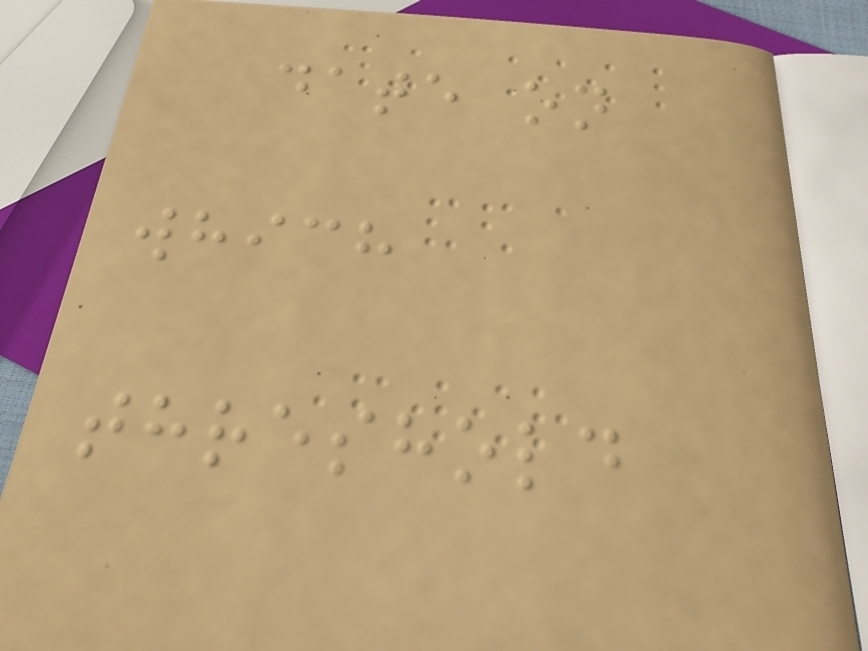date on
which
threshold
